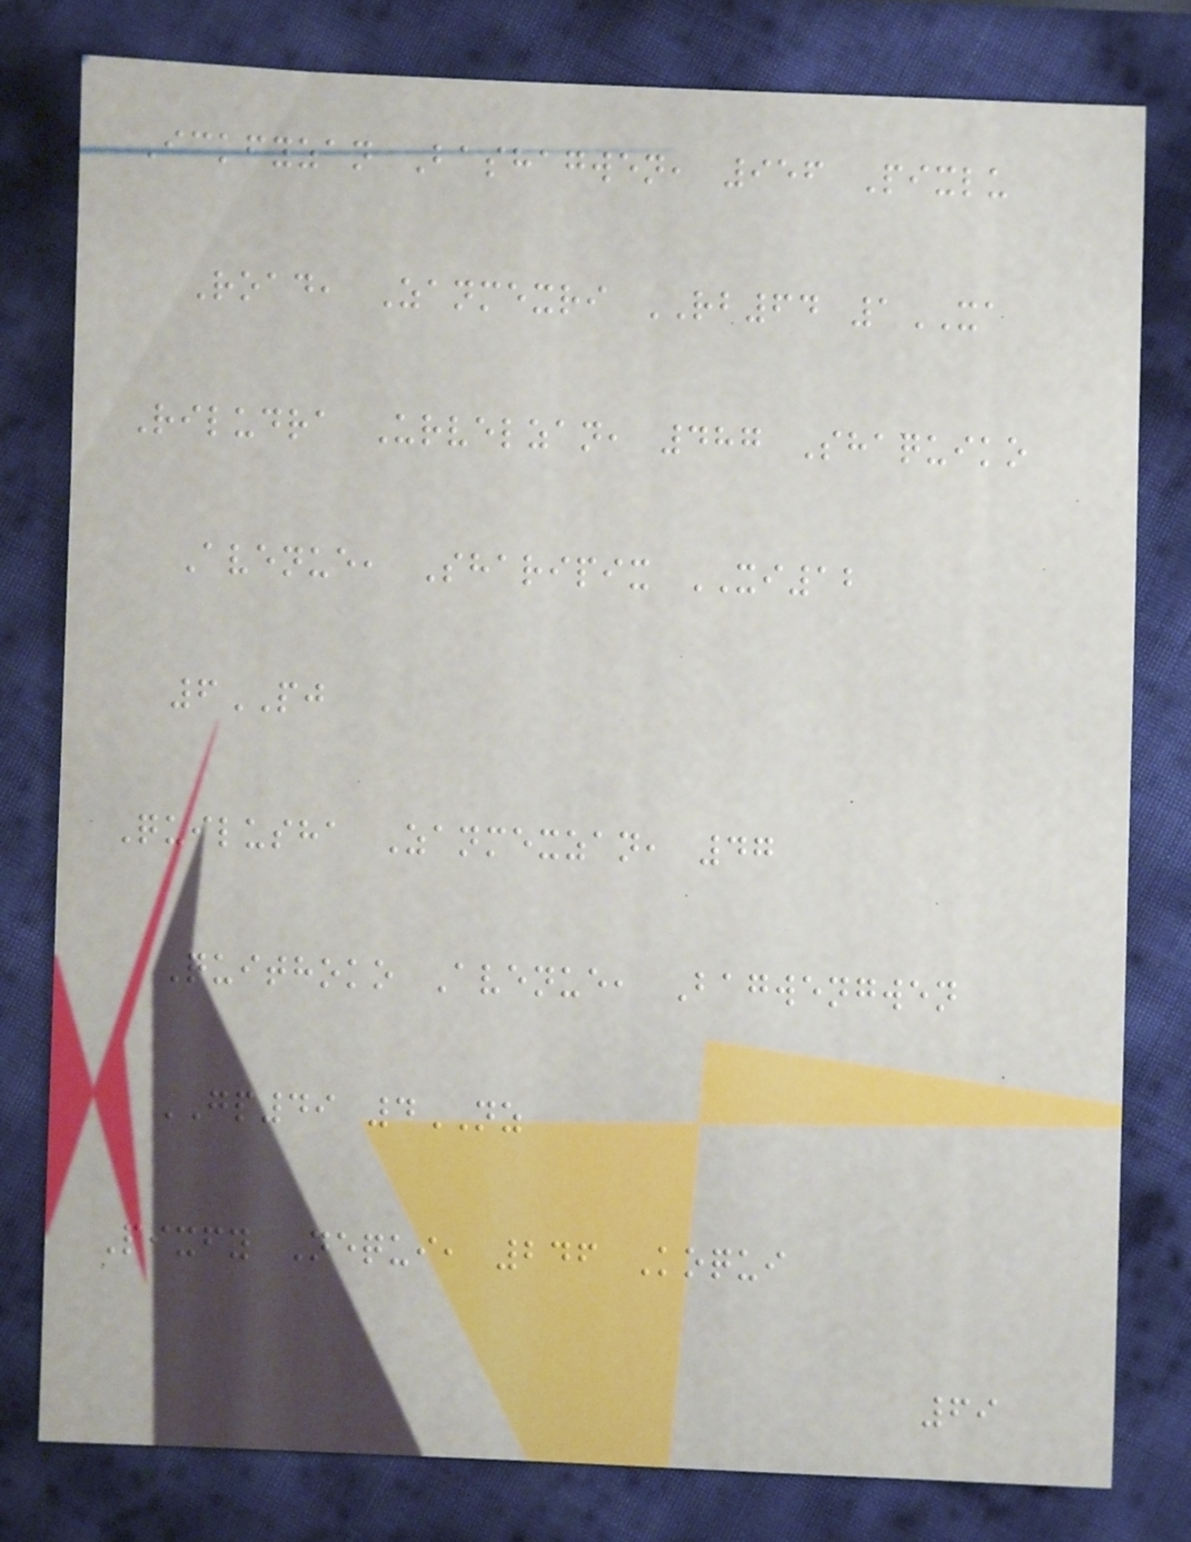Ickfyzan Bashagwen, 956 Pixlu
Road, Zanmexri RB64 1XA
Riludra Urvelzan, 487 Shaquiko
Avenue, Sharipix XI12
6PJ
Quilusha Zanmexzan, 47
Quithoko Avenue, Bagwengwen
GP49 4NZ
Pixfy Nequi, 246 Koqui
69
